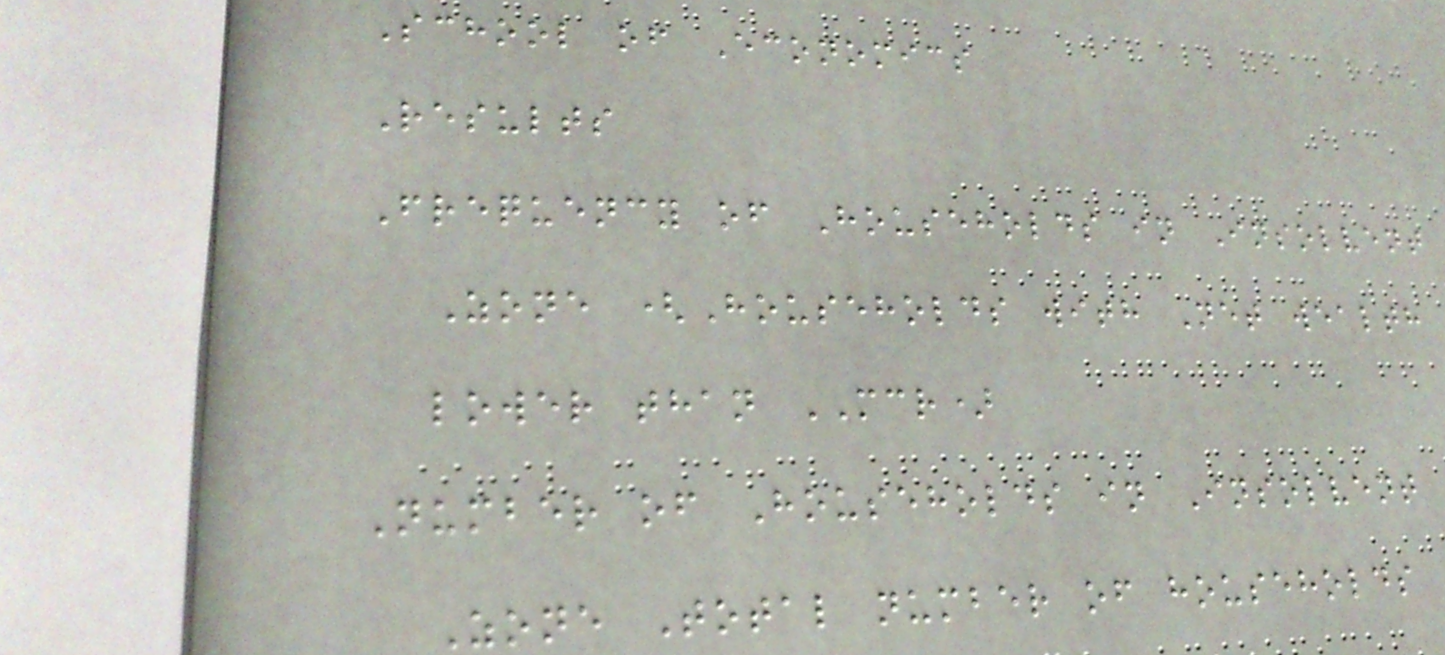School of Economics
Results
Frequency of Households in Insolvent
Zone (Households with Net wealth
lower than MCR)
Number of Households in Insolvent
Zone Total number of households
